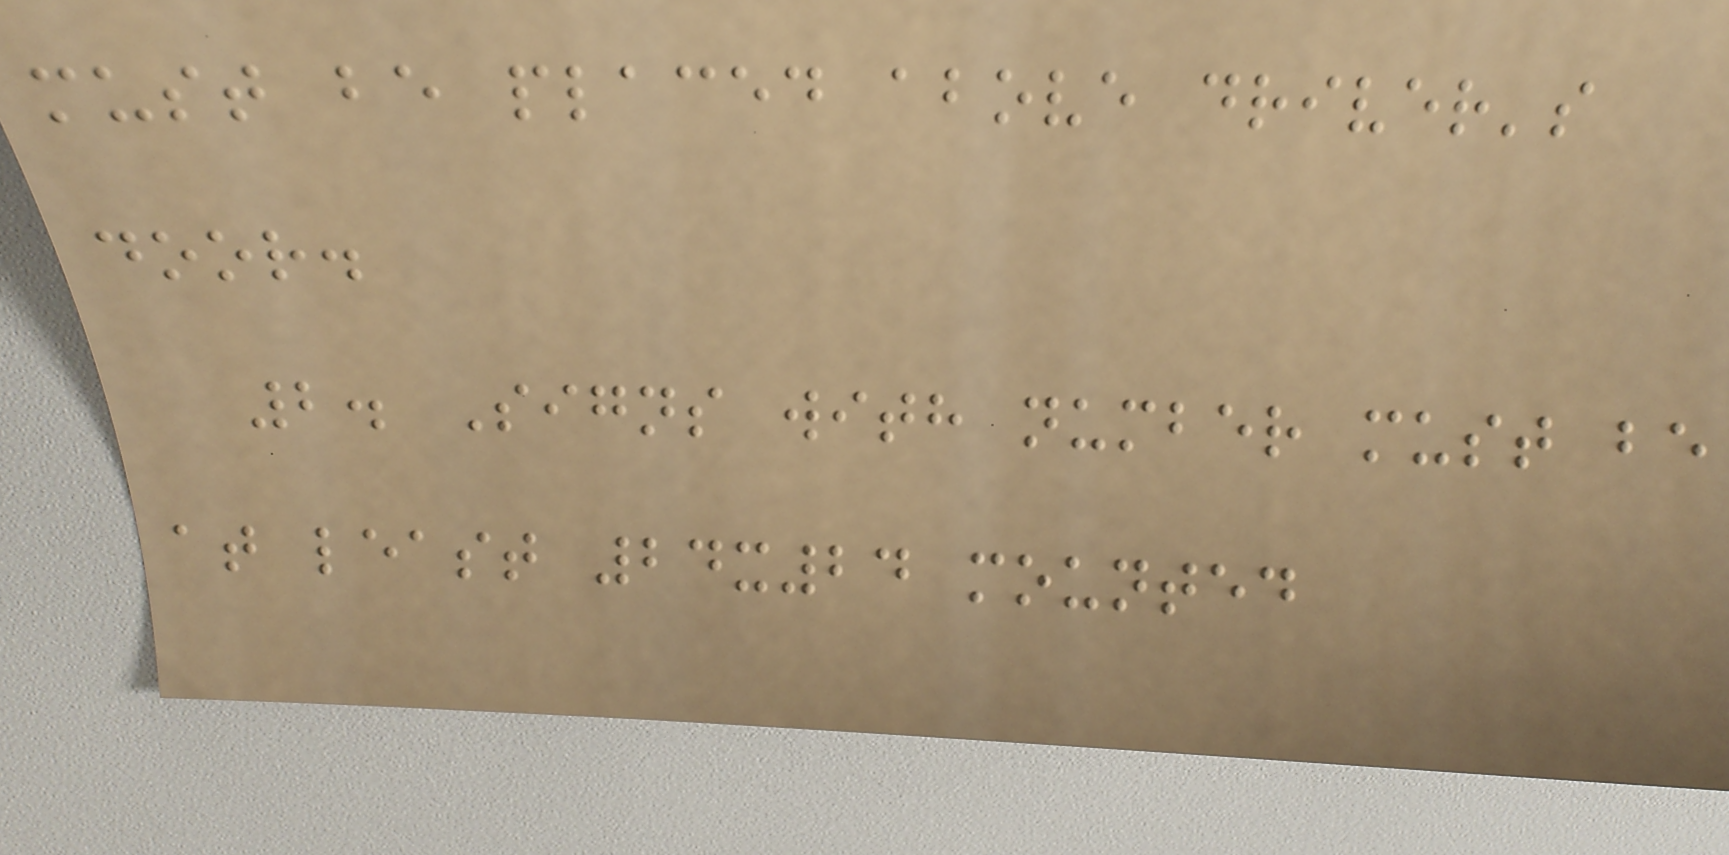must be placed above driver's
door.
2. Signs with number must be
at least 24x24 mounted
